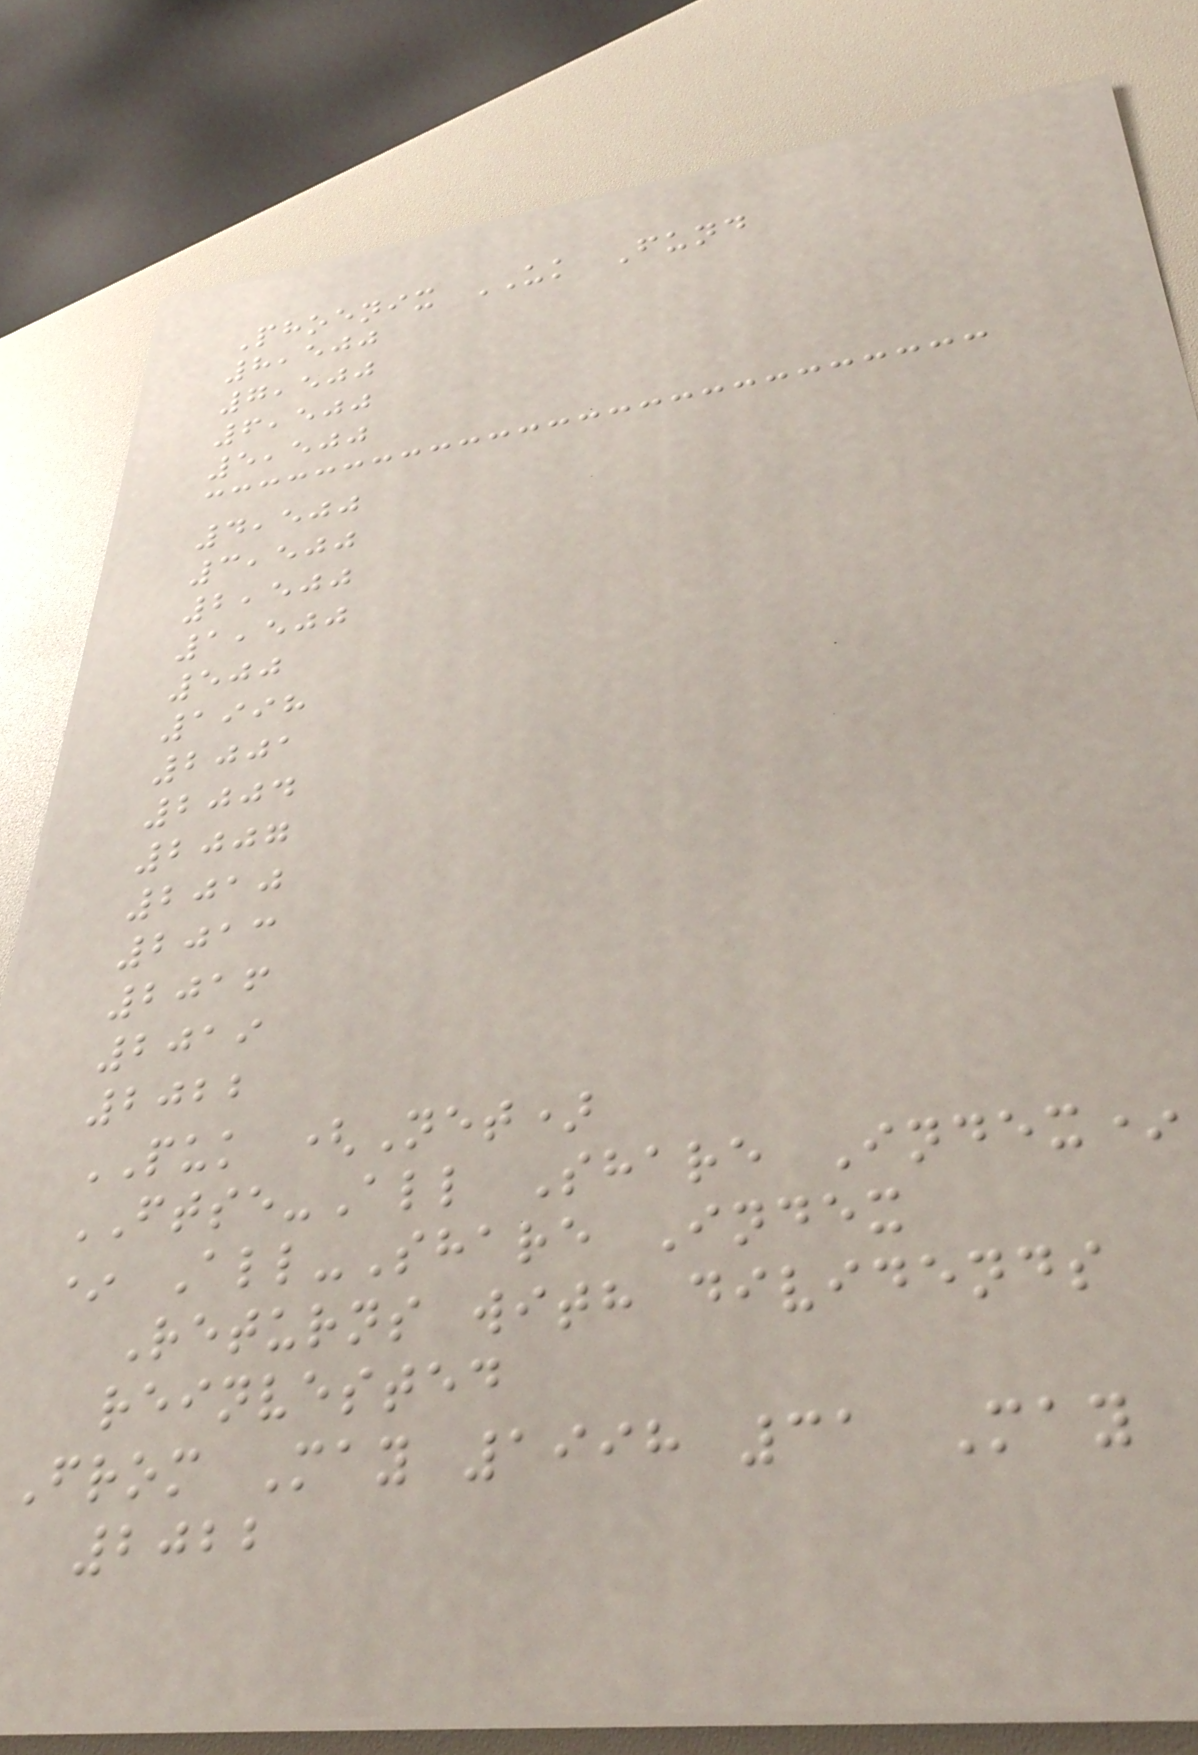Phoenix UK Fund
8,500
7,500
6,500
5,500
4,500
3,500
2,500
1,500
500
1998
2001
2004
2007
2010
2013
2016
2019
2022
PUK (Net)
FTSE-All Share Index*
* All-Share Index
Returns with dividends
reinvested
From May 1998 31 May
2022
